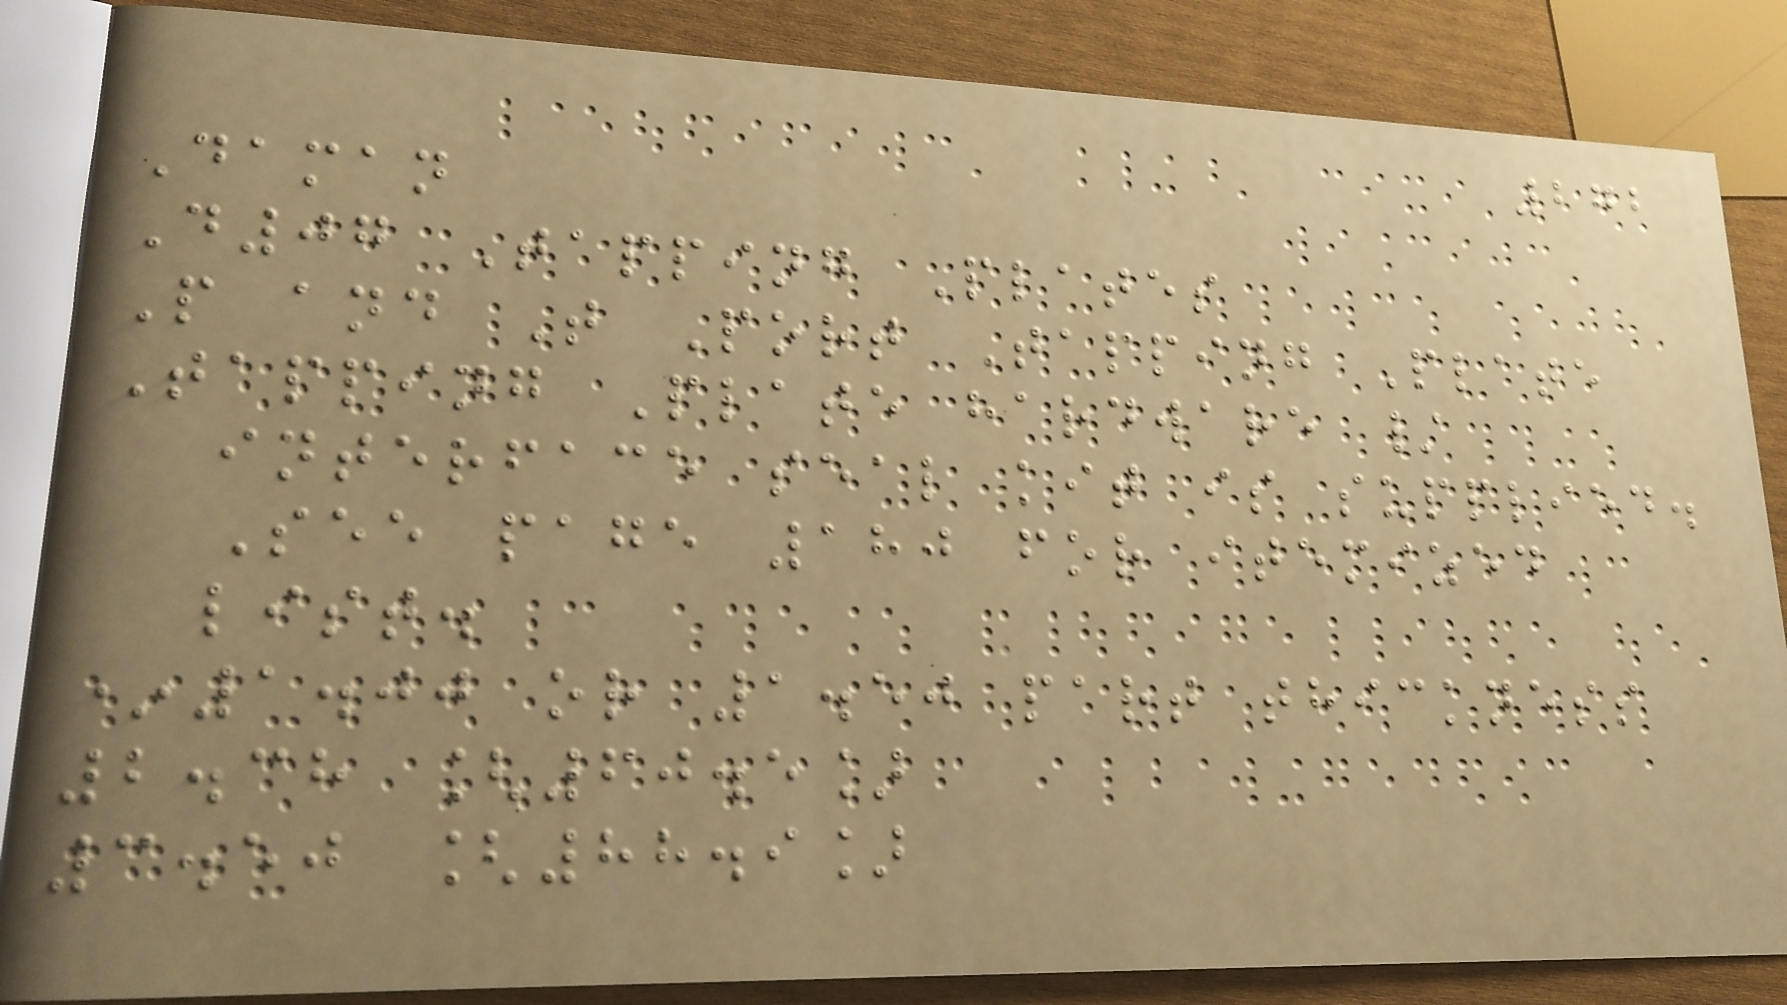272
Daman
D07 Tapping Plates
P and T Port Tapping Plate
Tapping Plate hardware /
interface seal kit is supplied.
See page 180 for itemized
list.
*1.00 or 1.50 part thickness
2.38 [60.5]
3.50 [88.9]
